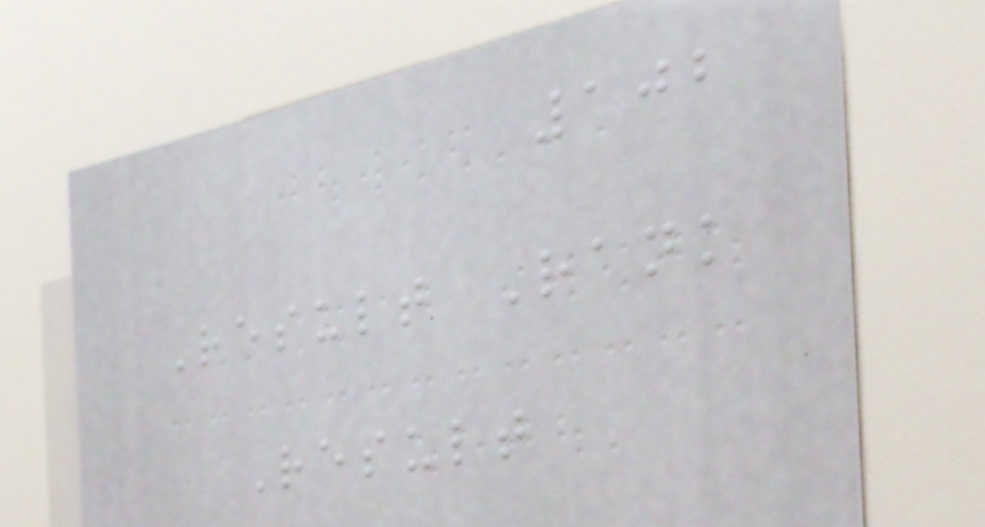102
Result Rank
Result
